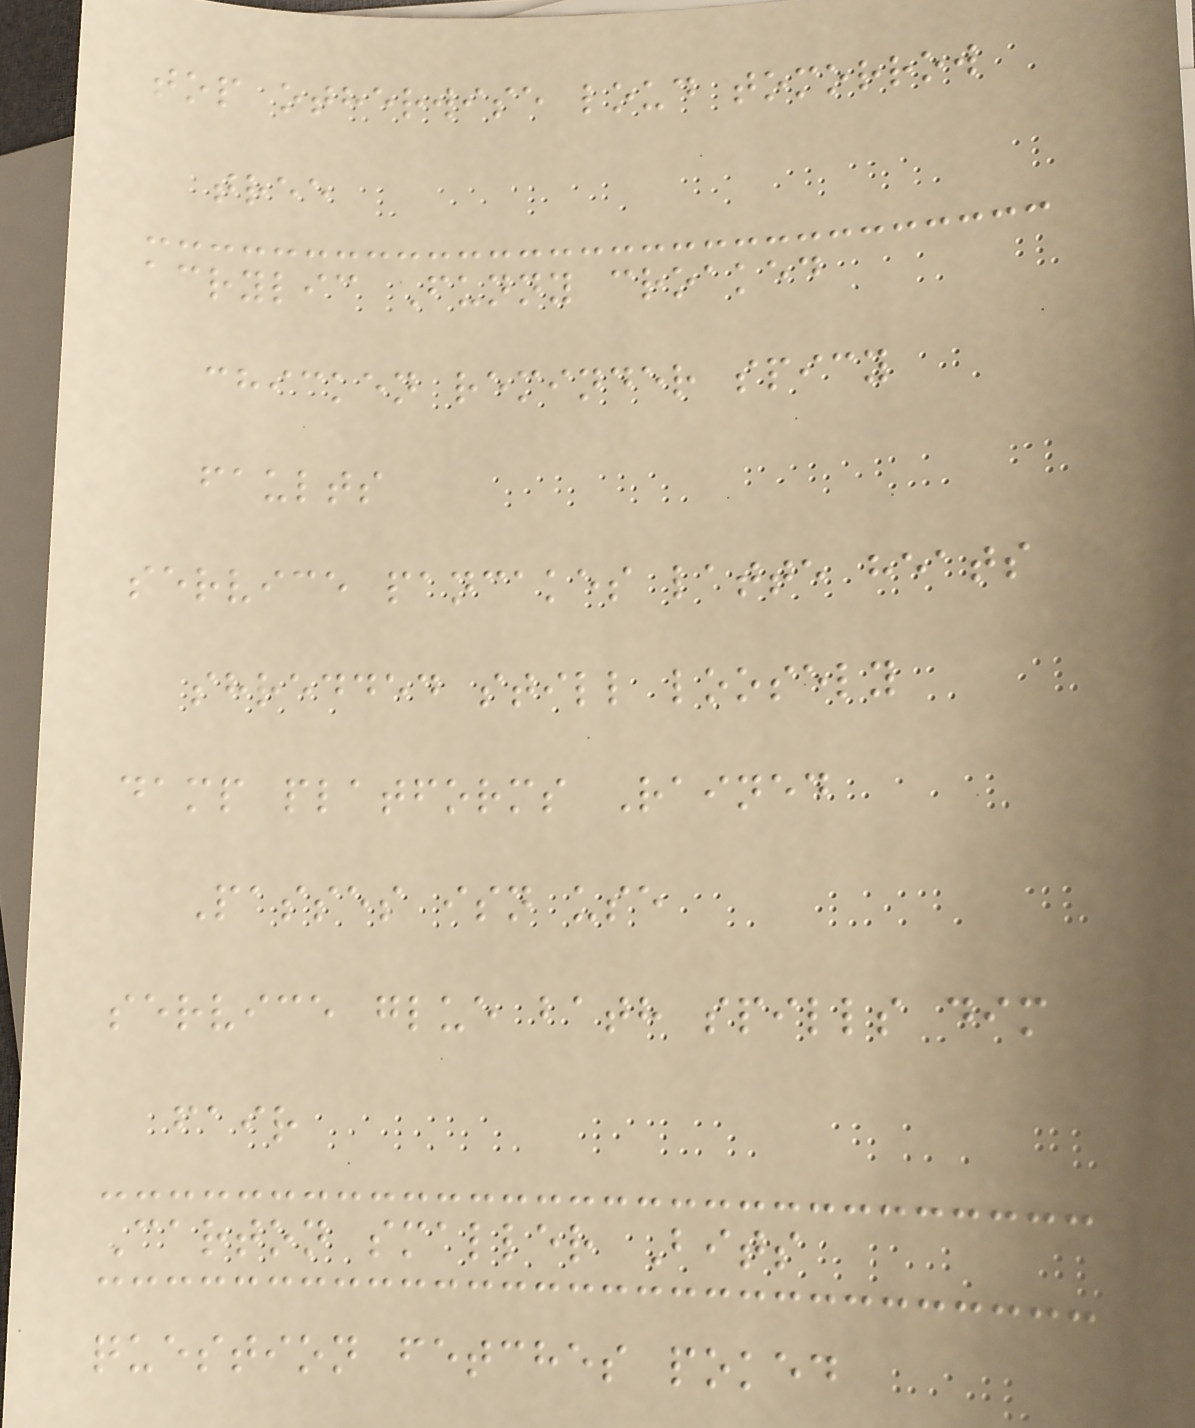top otherwise loud tomorrow
tree
acrylic Funny croaked
chicken reminder spicy
faults
service pancakes latte heats
shredded still loosely
damp platforms Rained
Passes isn use
service glue bath spills dim
fair
Carton smaller Bits
question fetches poked
